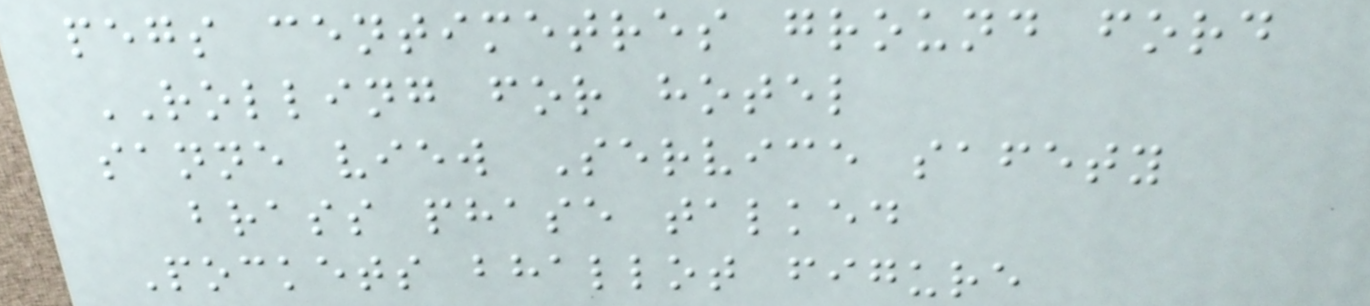pegs centimetres ground ford
ROLLING for hotel
sanne view Service safety
brass phase talked
Pockets bhallot figure
